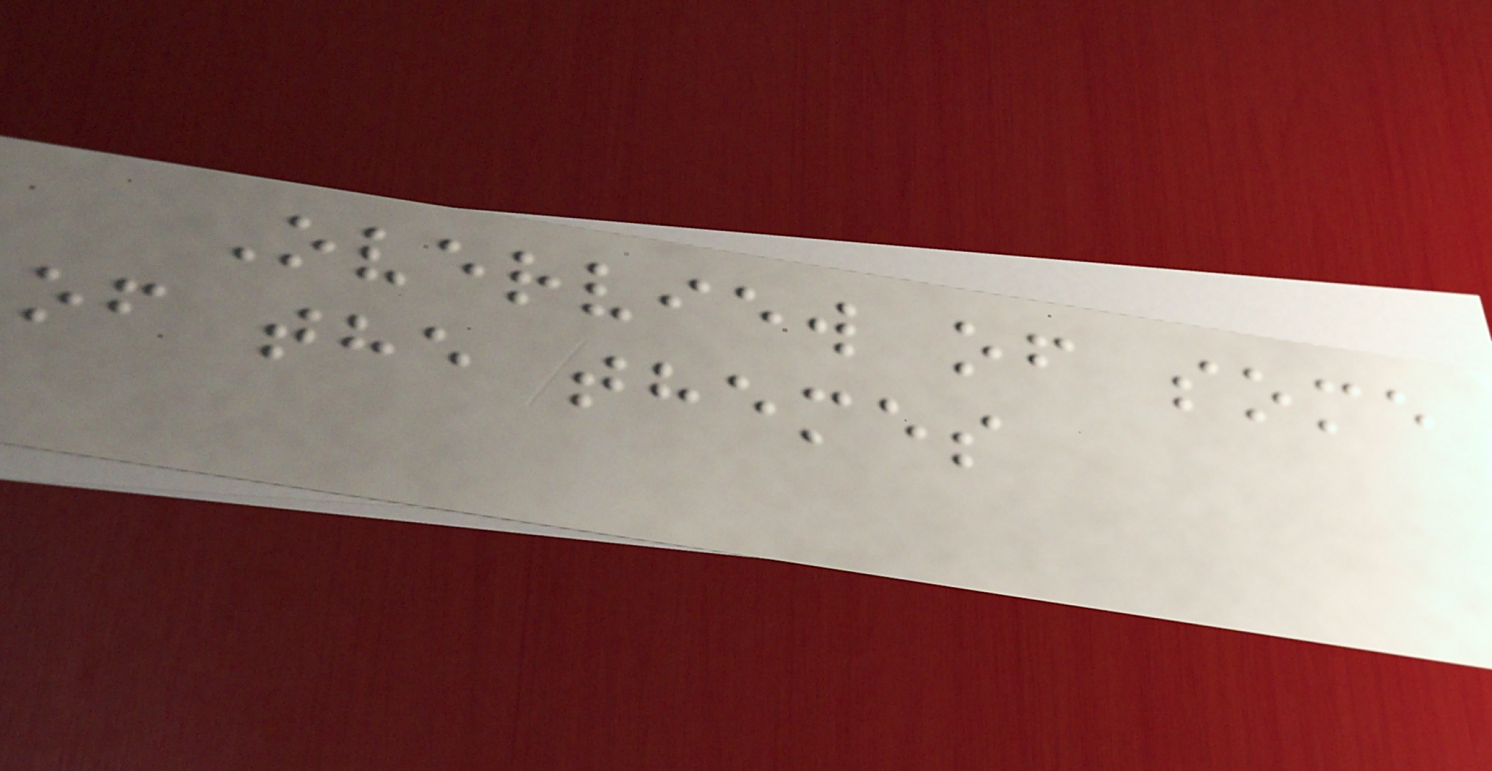Overview of some
of the themes
